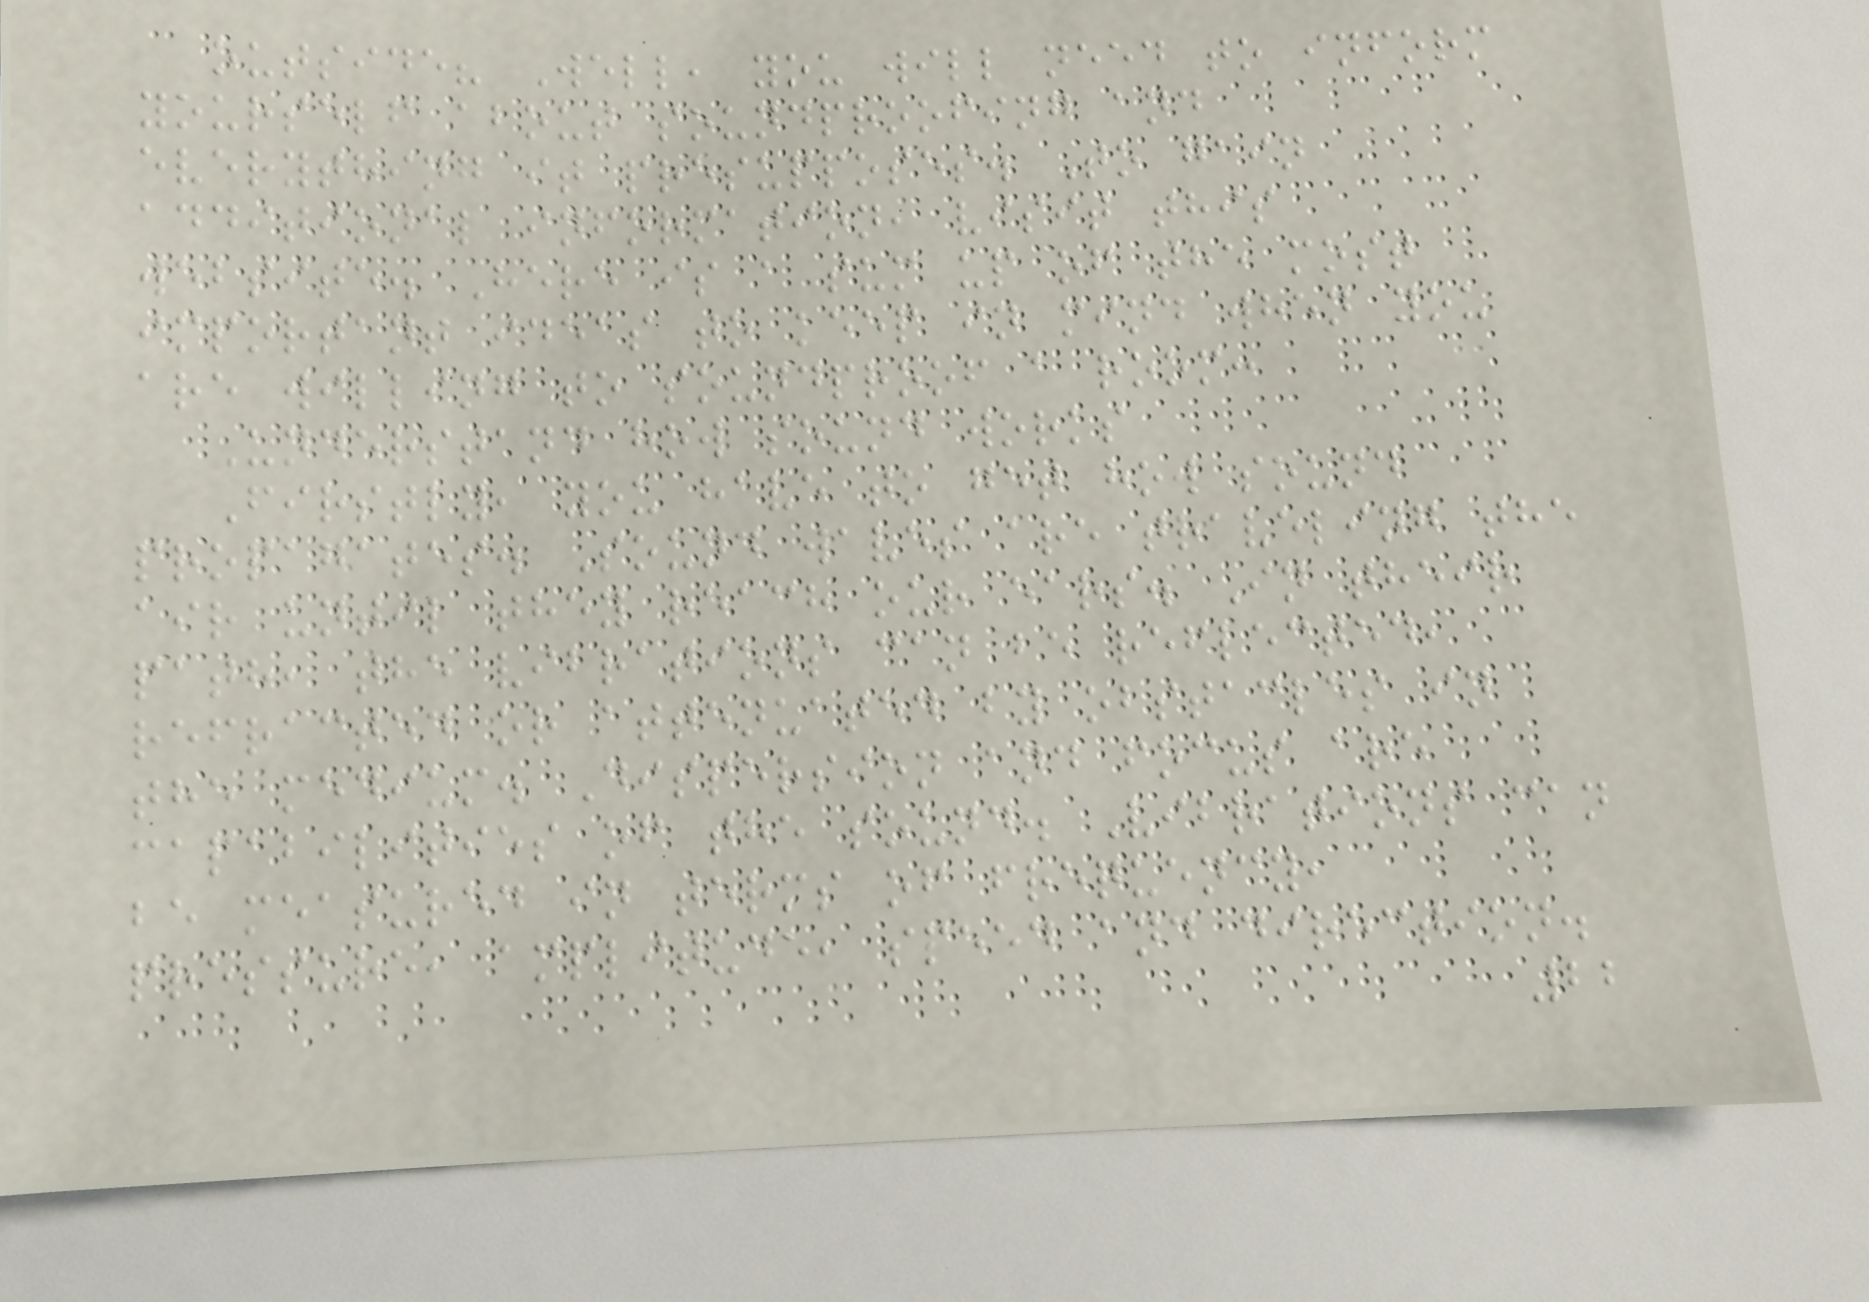outside? Well, you will need to inform
yourself about soundproofing and
everything it presupposes. To gain
additional information, visit this
website. Here is a sum up of the most
important ideas to keep in mind when you
are willing to soundproof a room:
Understand how sound works
Firstly, you have to get how sound
propagates. Sound waves are traveling the
air until they reach our ears. In their
path, the vibrations can be reflected,
refracted or attenuated by obstacles in
the medium. Dispersion and focus are
capabilities of the sound. Vibrations can
be measured in terms of frequency,
pressure, amplitude, speed and direction.
22
